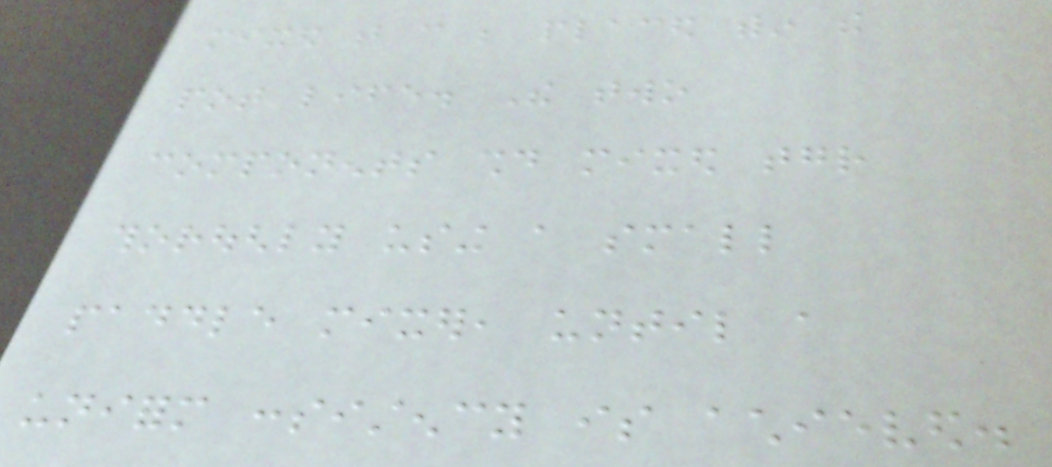mixed that can be placed within the
pot life. The two
components should mixed together
thoroughly using a small
paddle mixer, until a
uniform consistency is achieved.
